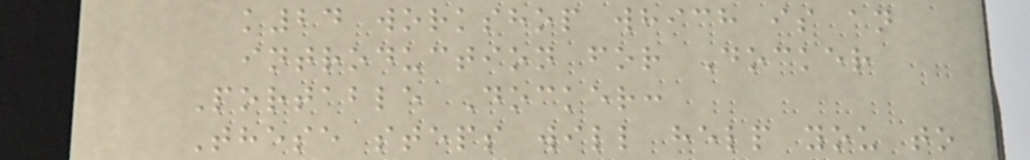k24 workshop which is an
introduction for Docker
Portable Docker:
These steps will help you to
